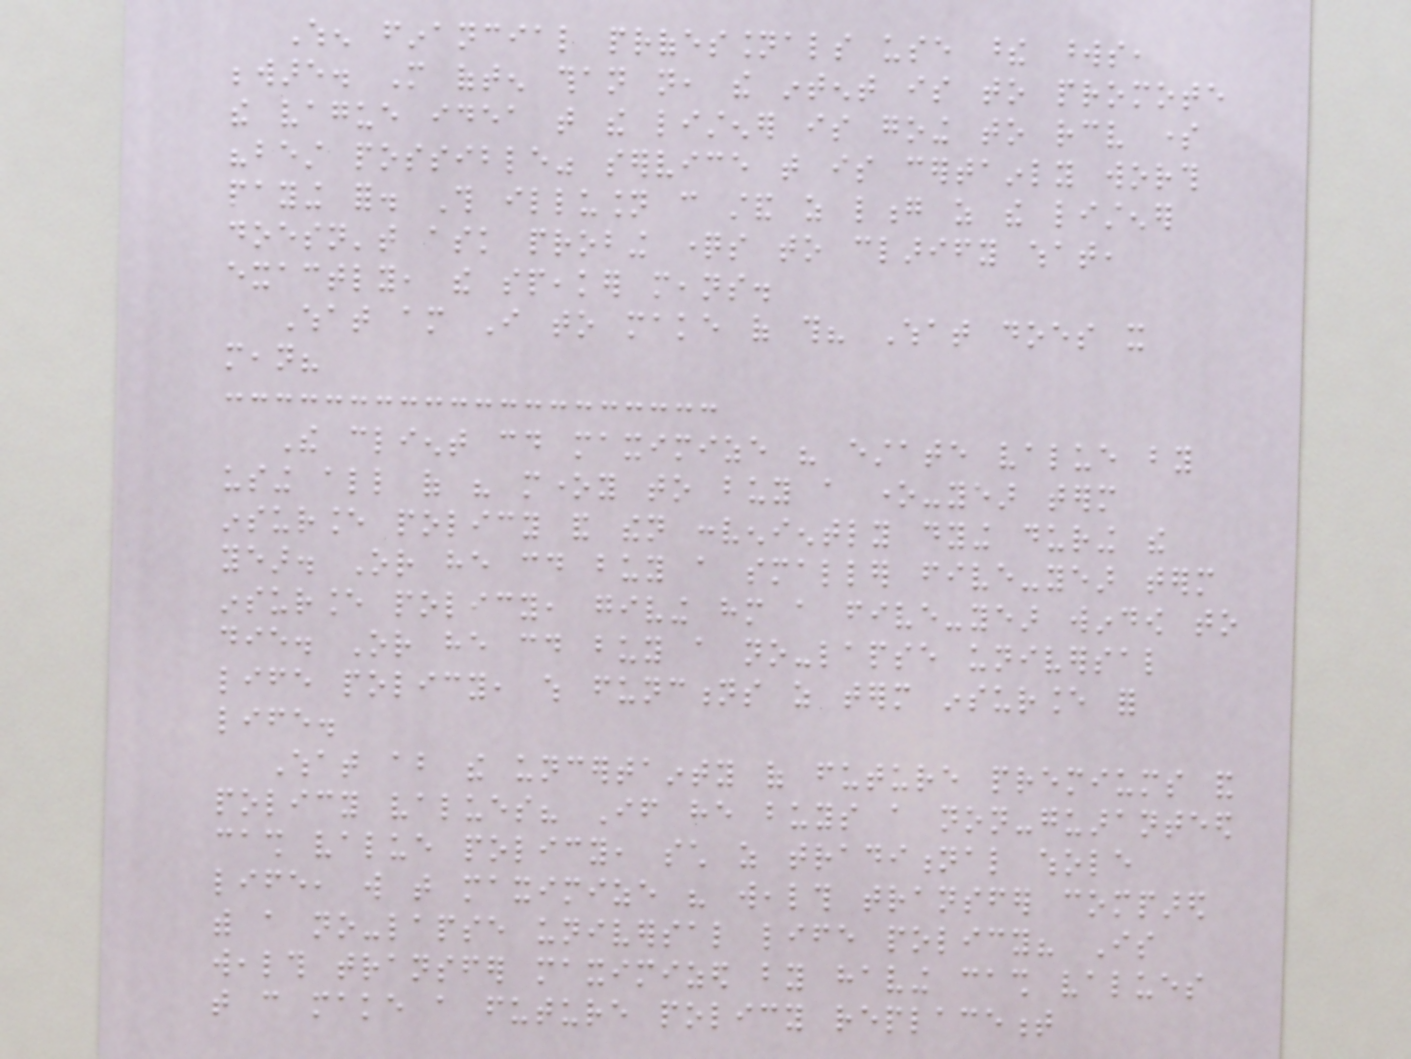When financial professionals use these words,
beware. More often than not, the intent is to promote
the vague idea that the listener is going to receive some
"best possible" service that is certainly worth
paying for. This illusion can stand as long as the listener
doesn't ask probing questions to clarify what,
exactly, the speaker means.
What am I to make of this? What does it
mean?
The client could maximize his estate value by
using all of his money to buy a one-year term
insurance policy and then conveniently dying during the
year. Or he could buy a smaller five-year term
insurance policy, giving him a five-year window to
die. Or he could buy a no-lapse universal
life policy, which functions as term insurance for
life.
What about the uncertainty of future premiums and
policy values? If he buys a non-guaranteed
cash value policy, such as traditional whole
life, will that maximize his wealth transfer compared
with a no-lapse universal life policy? Is
wealth transfer maximized by having cash values
that can make a future policy replacement
